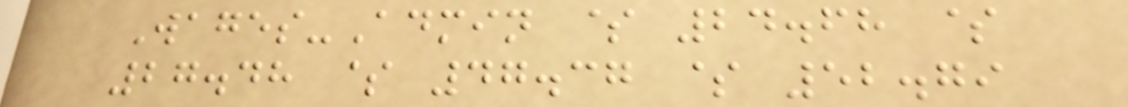Wages-Admin $ 24.68 $
27.48 $ 47.37 $ 52.79
